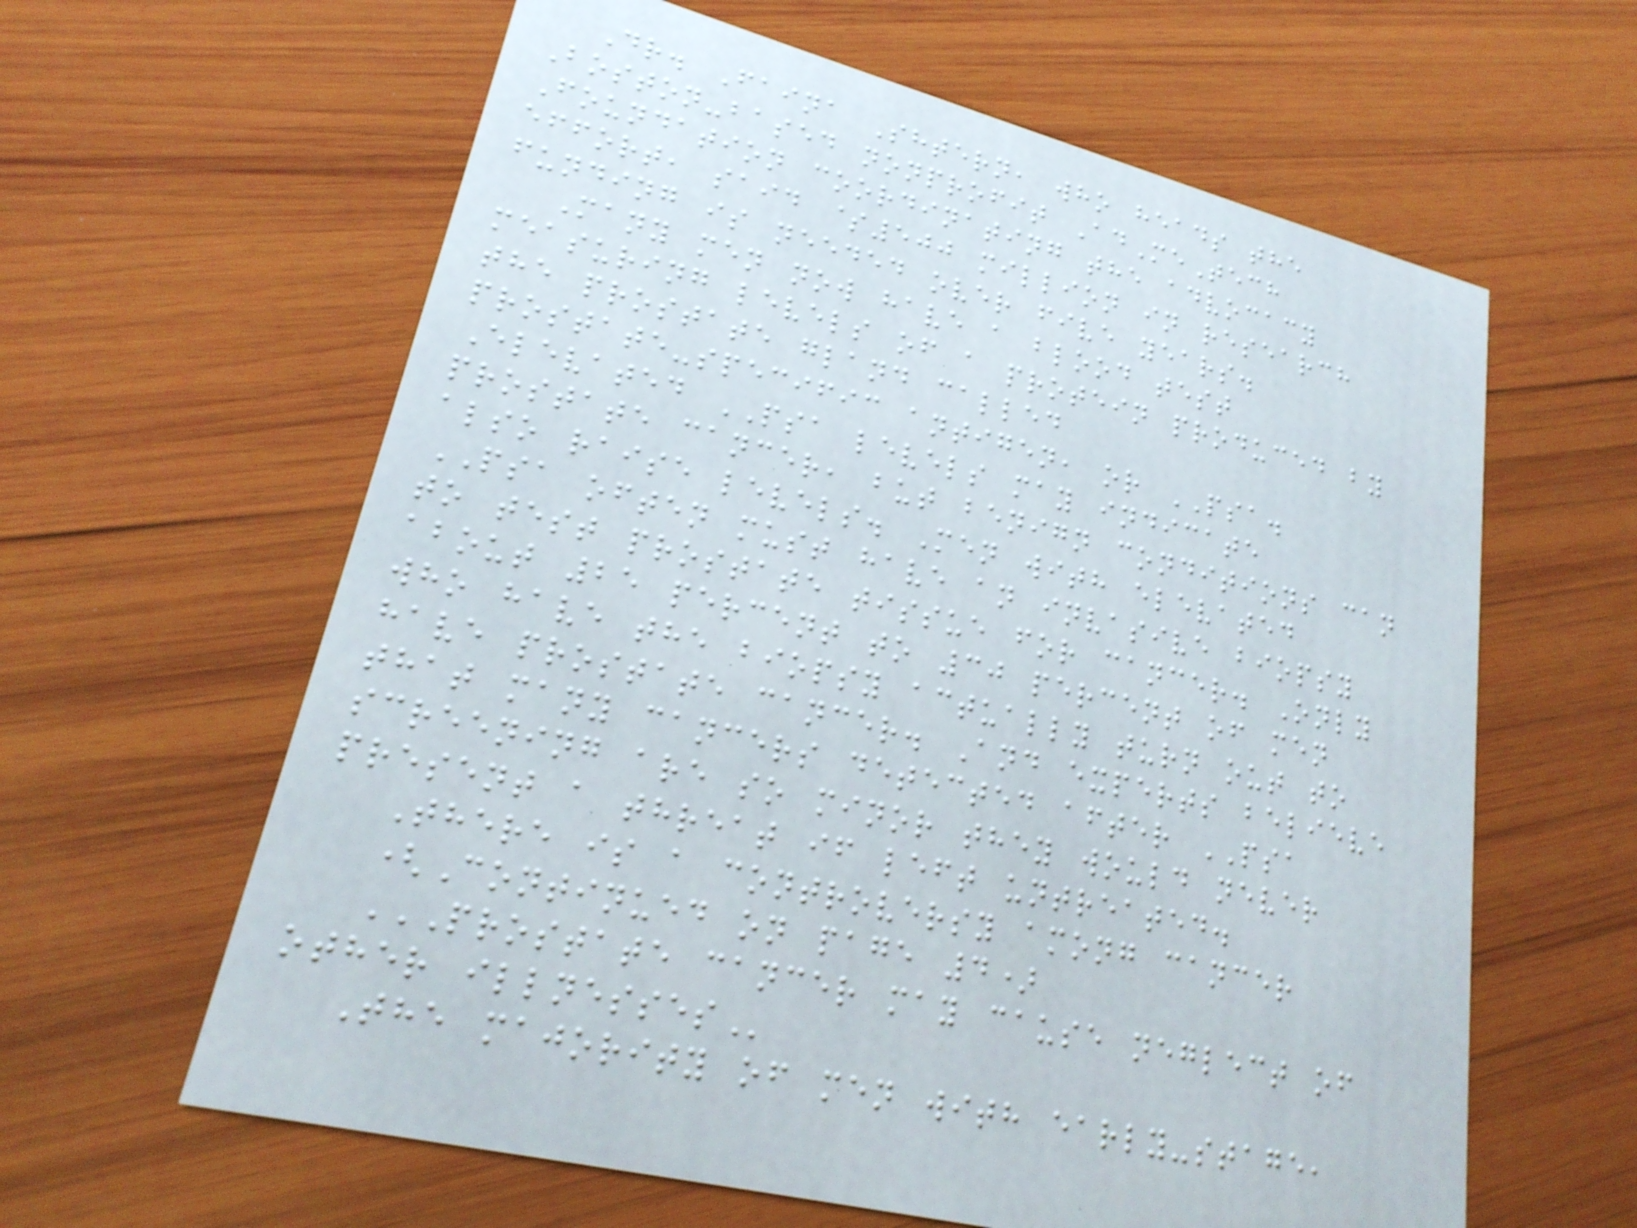Dr. Faina Shtern, who heads the
Boston-based nonprofit AdMeTech
Foundation coordinating the advocacy
effort, said $500 million in research
funding is needed over five years.
Many men now have a blood test
measuring levels of a protein produced by
the prostate gland called
prostate-specific antigen, or PSA.
Elevated PSA levels may indicate
prostate cancer, but benign conditions can
also raise levels. Men with elevated
PSA often must have an invasive biopsy
to test prostate tissue for cancer. Only
about 25 percent to 30 percent of men
who have the biopsy actually turn out to
have prostate cancer. And experts believe
that many cancers detected after PSA
screening are so minor they would never
present a threat if left untreated.
There is a controversy among cancer
(Continued on page 4)
PROSTATE CANCER MAY CAUSE NEGLECT OF
OTHER ILLNESSES
The majority of men with early-stage,
